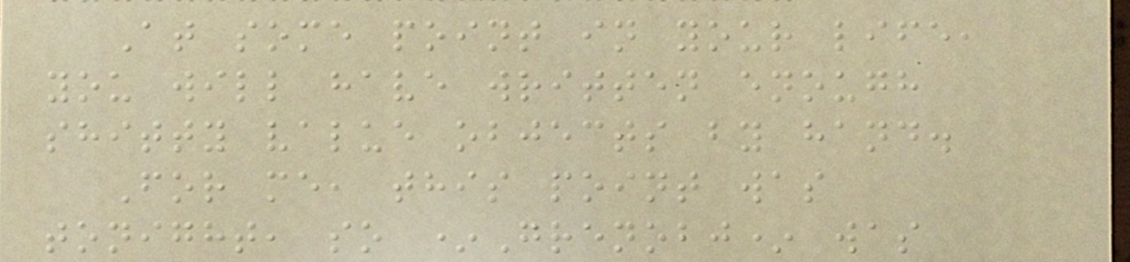At some point in your life,
you will have written enough
shitty value objects by hand.
For me, this point was
tonight, so *Grenobj* was
